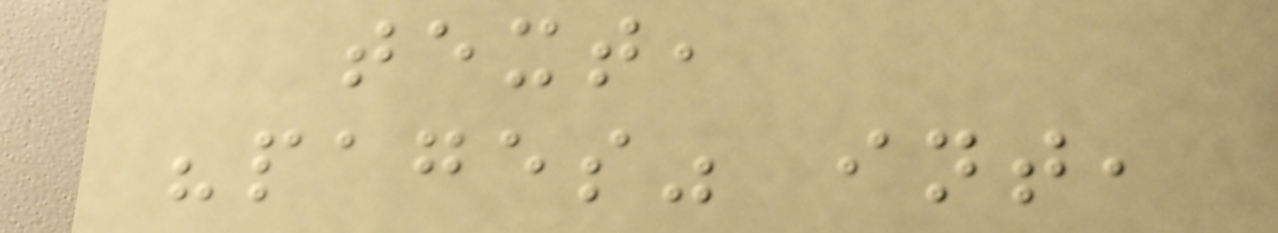text,
"pages" int,
